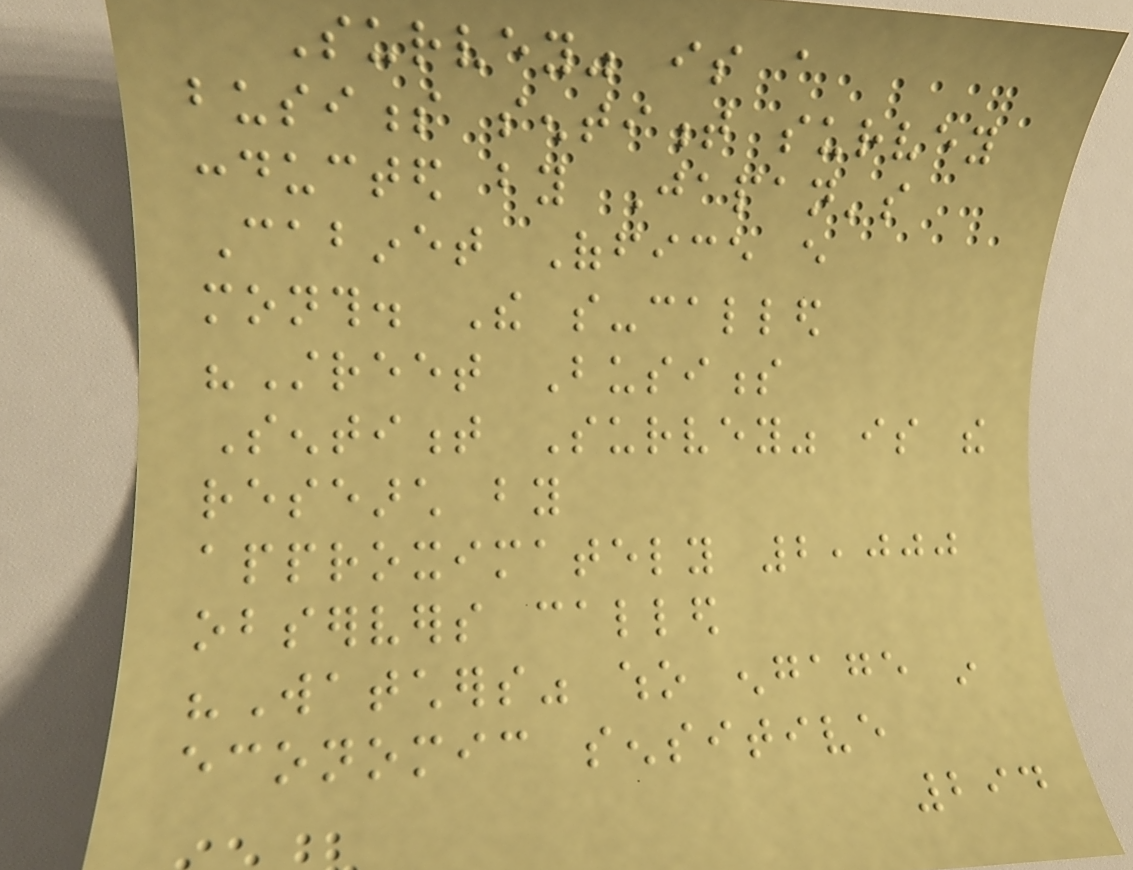Survey" is a
business sentiment survey
conducted by Japan's
Cabinet Office every
month. The so-called
"Street Business
Sentiment Survey" is the
research by
approximately 2,000
observers called
"Watchers" who engage in
economic sensitive
294
